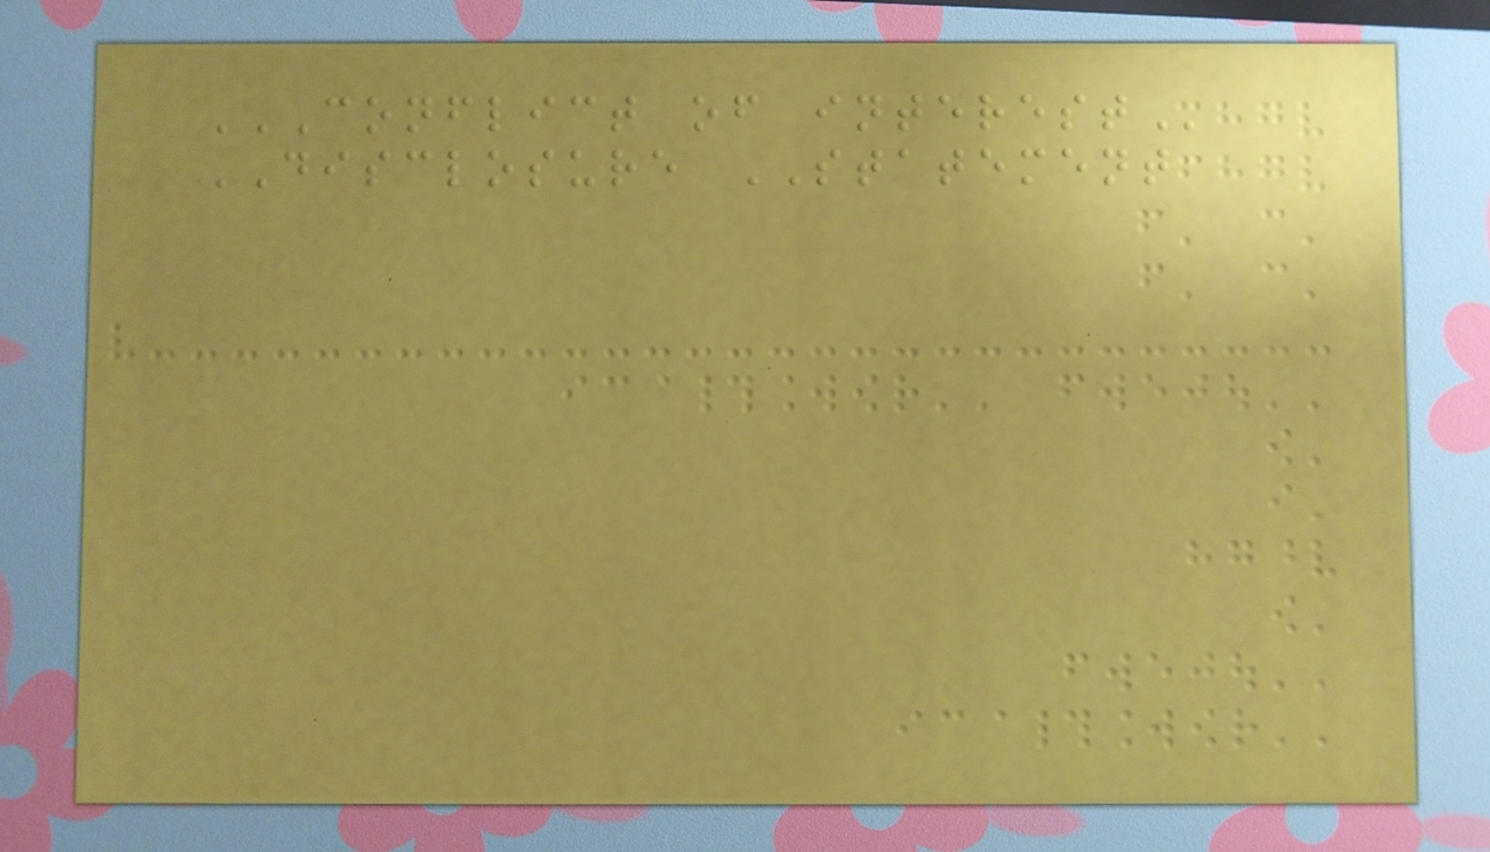CONFLICT OF INTEREST
DISCLOSURE STATEMENT
